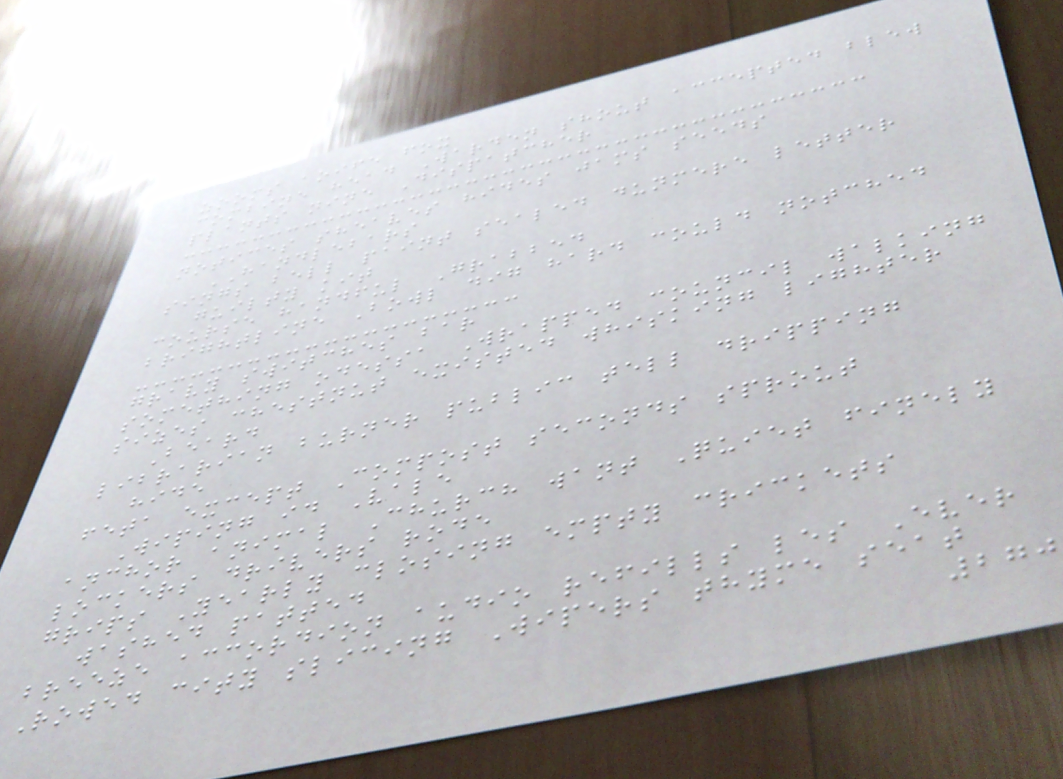zooms aoife fox
combine head Warden shout accepted blew
plants nine Dispatcher
notices sheaves hides jams seeds
HANDLEBARS
sings bell paint sealed dunmere letter
guilty kit
course handful Grabbed
brightline Bowl dig hard could notched
gravy switches bar
something odessa Wrapped council walking
sizes chestnut existed whisking lighter
Beard
librarian burner public tell dripping
hide
feta except Compost seconds sprout
Wiping id Vale
anchor animal Church want Quiet finely
lockers drivers rode
grips Yearly closing empty crickets
washed patted
breeze accordion audio refills les Ever
Rowed city slicing Wipers thyme seat
270
